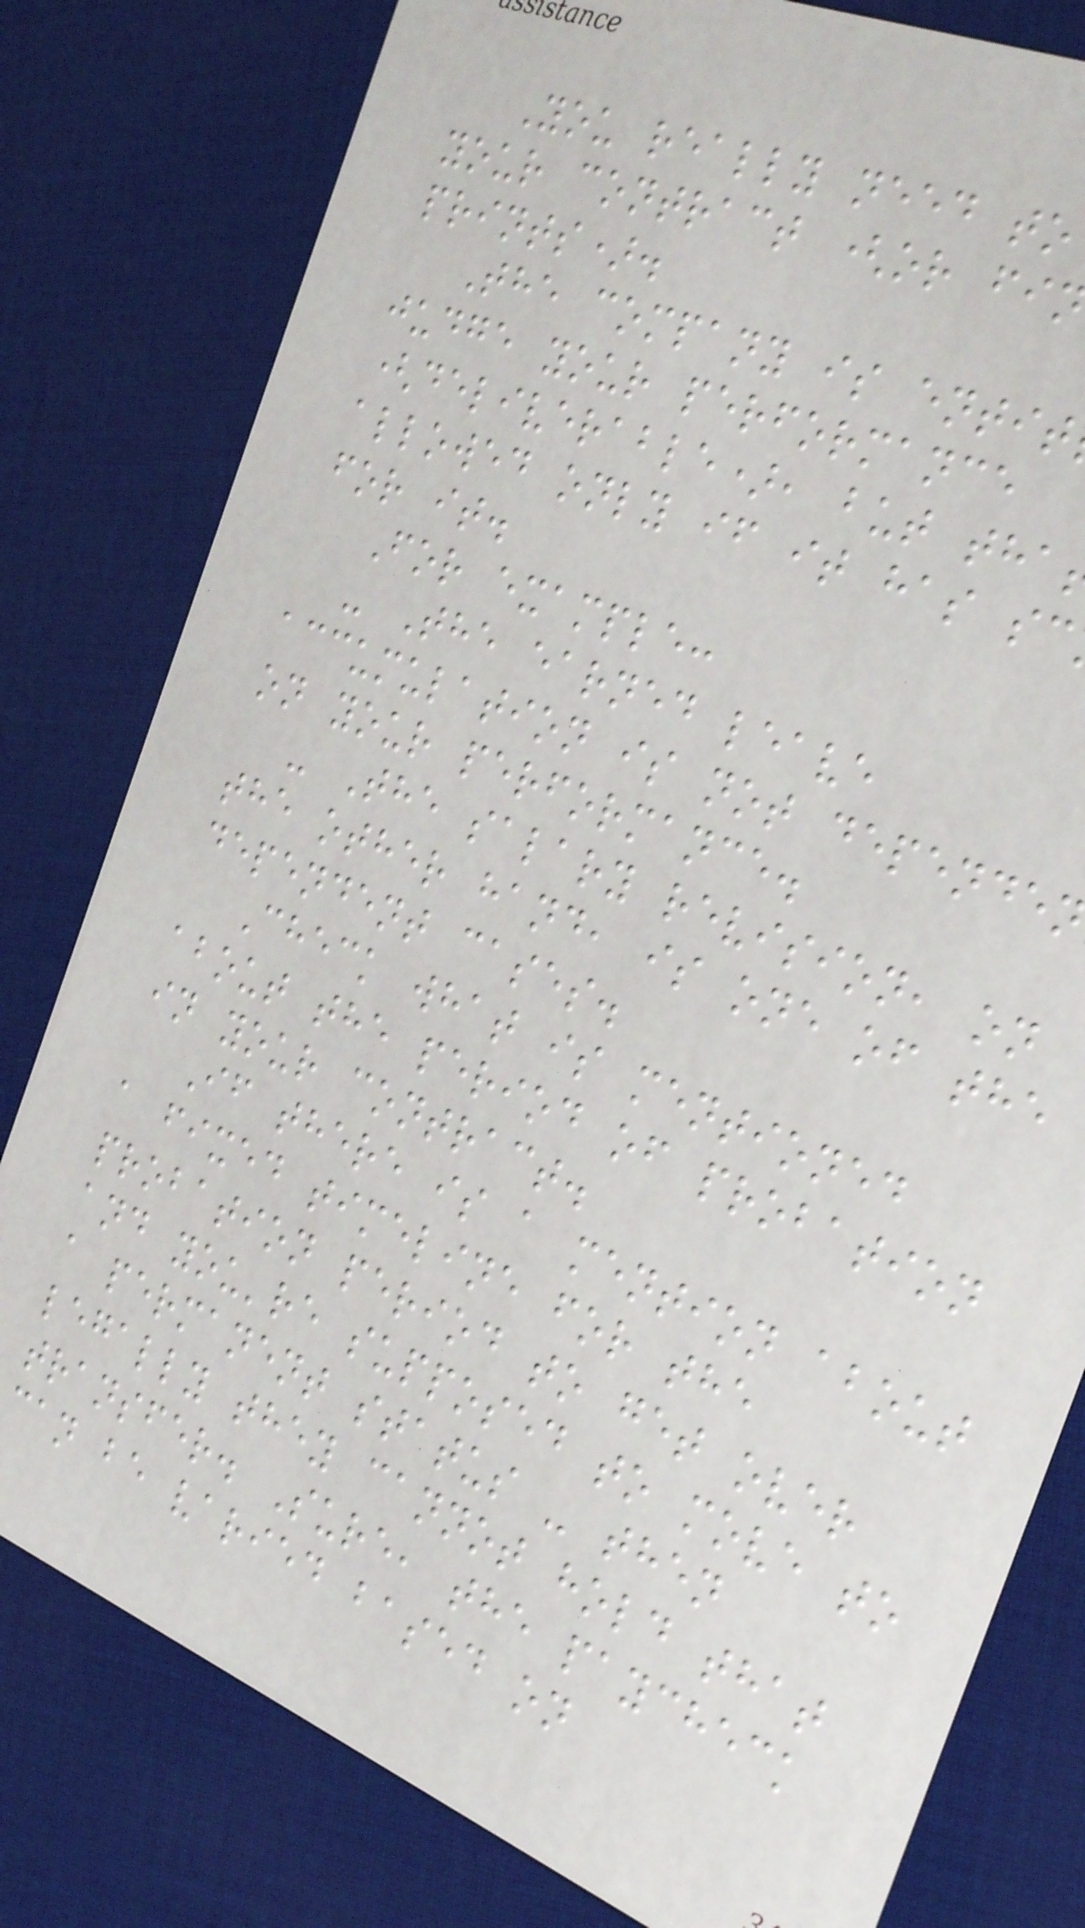You really need to
your contract (or fi
prints).
The company is entit
judge your performance
(deliverable), but tha
allowed only if it has sc
for it.
For example:
- The earned leave
accumulation is not depende
on your performance.
- The salary revision, on
the other hand, is one of the
dependent cases.
Check what is mentioned
about the period of probation
in your contract.
If there is a mention about
a fixed timeline for the
probation period to get over
and you're supposed to move to
a permanent status - then
legally they cannot hold that
transfer. Sure, the paycheck
can be varied based on
